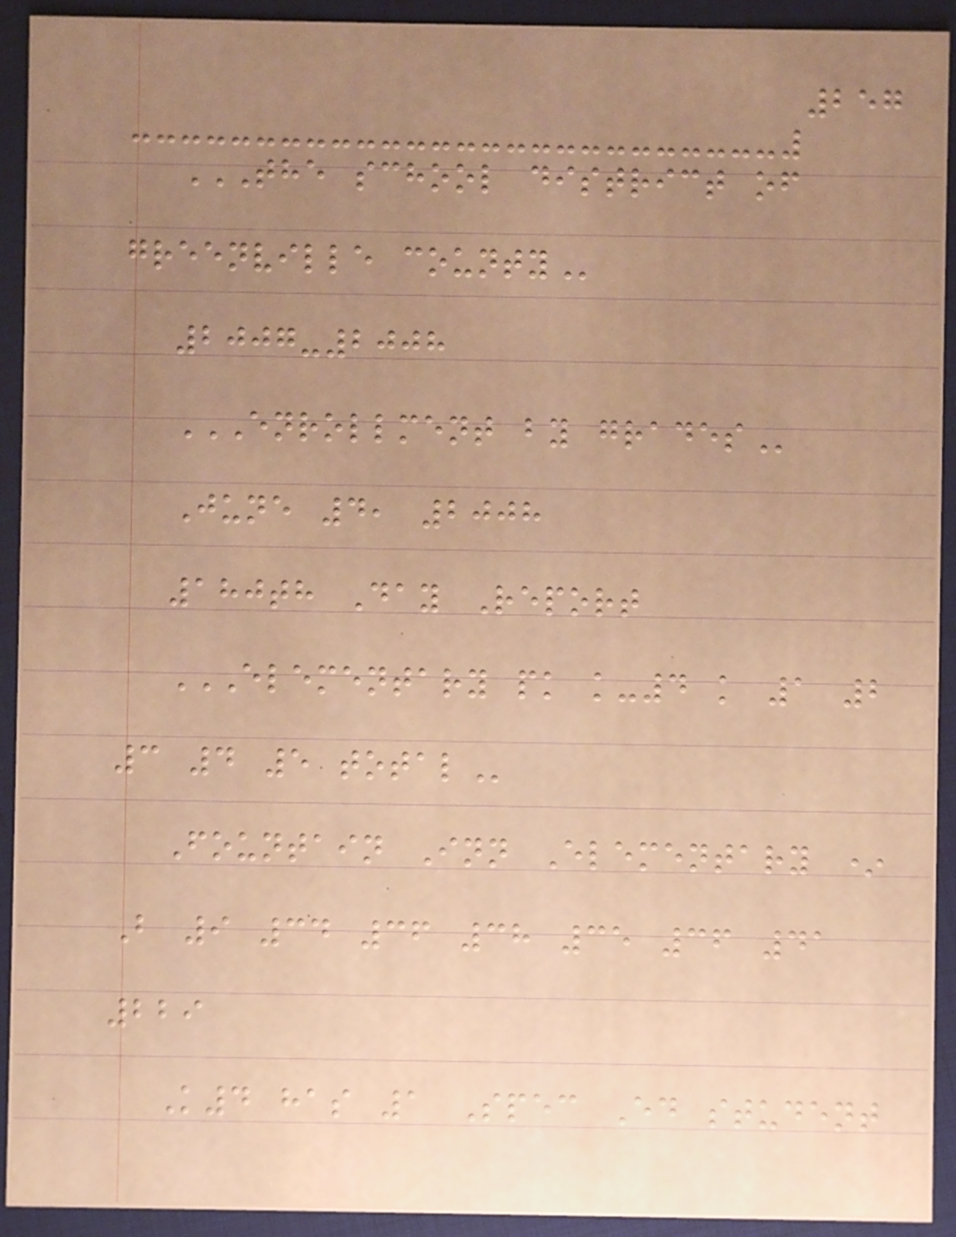257
THE SCHOOL DISTRICT OF
GREENVILLE COUNTY
2007-2008
ENROLLMENT BY GRADES
June 4, 2008
180th Day Report
ELEMENTARY PK K-4 K 1 2
3 4 5 TOTAL
Fountain Inn Elementary *
B 9 34 36 38 35 36 41
229
K4 has 1 Spec Ed student
